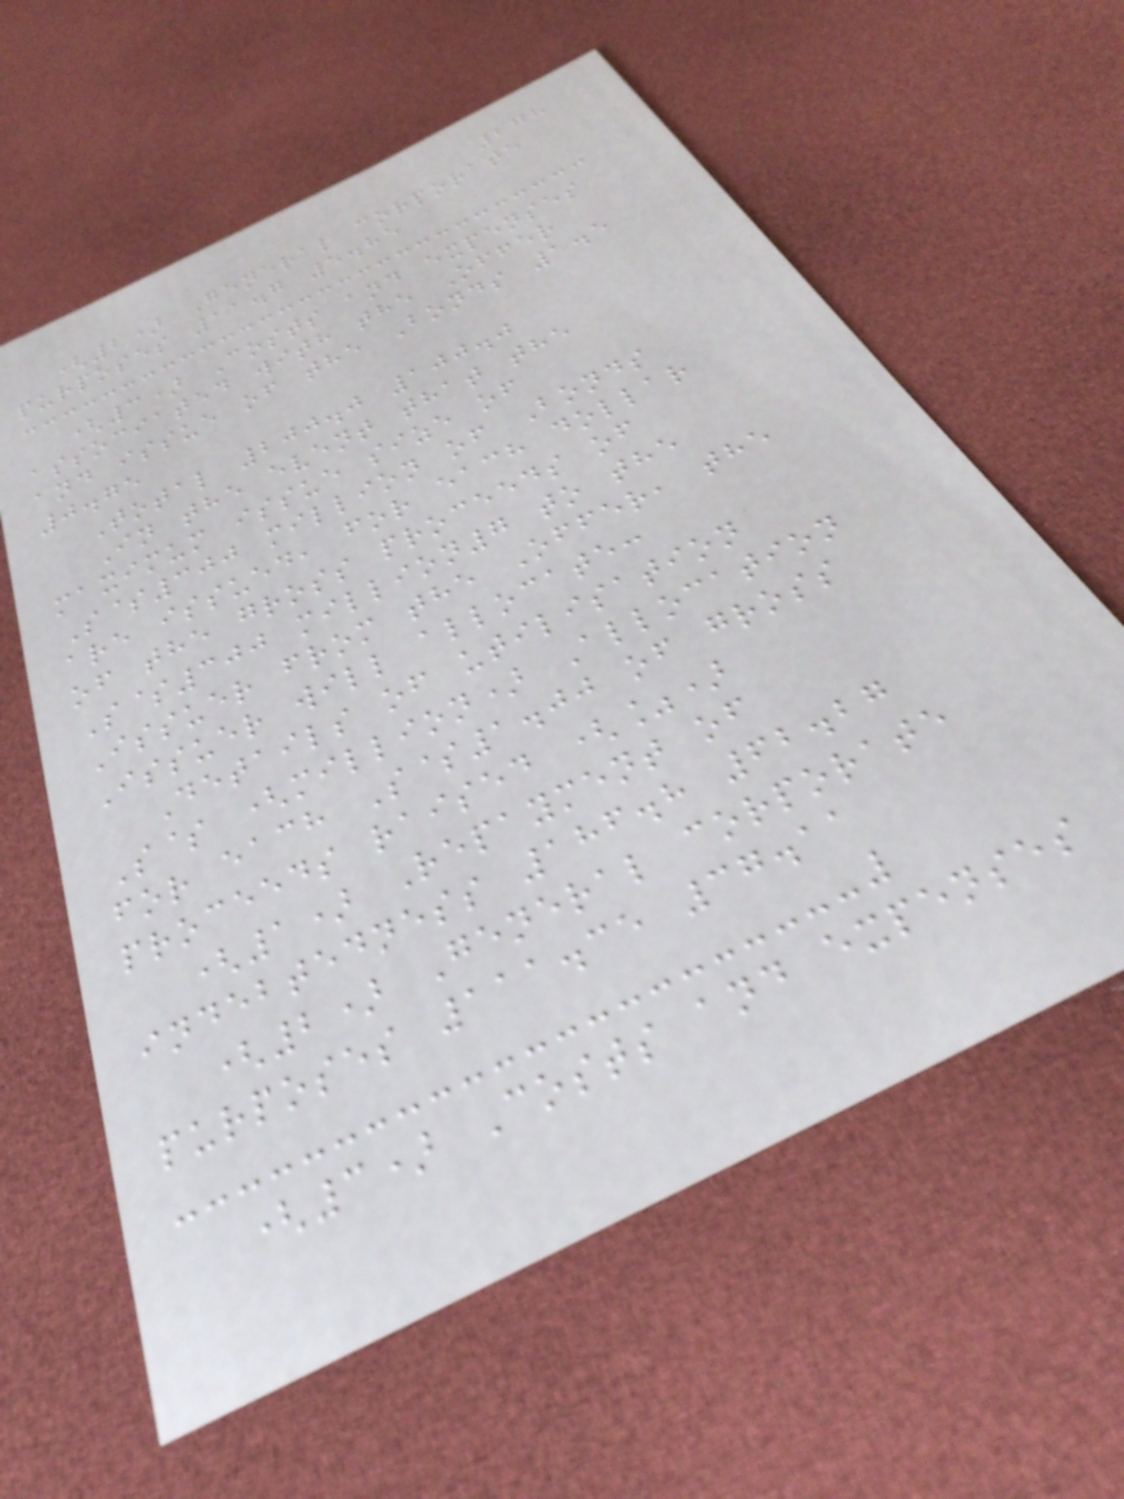278
(2) General corporate
purposes 11.7 5.85
(3) Costs and expenses
associated with the Offer
and issue of the Bonds 1.5
0.75
Total 200.0 100.0
In the event that the
maximum issue size of
S$300 million of Bonds
are issued, for each dollar
of the gross proceeds of
S$300 million7 to the
Issuer from the Offer, the
Issuer will allocate:
Details of utilisation
S$ (million) Allocation
for each S$1.00 of gross
proceeds raised (%)
(1) Repayment of
indebtedness 186.8 62.27
(2) General corporate
purposes 111.35 37.11
(3) Costs and expenses
